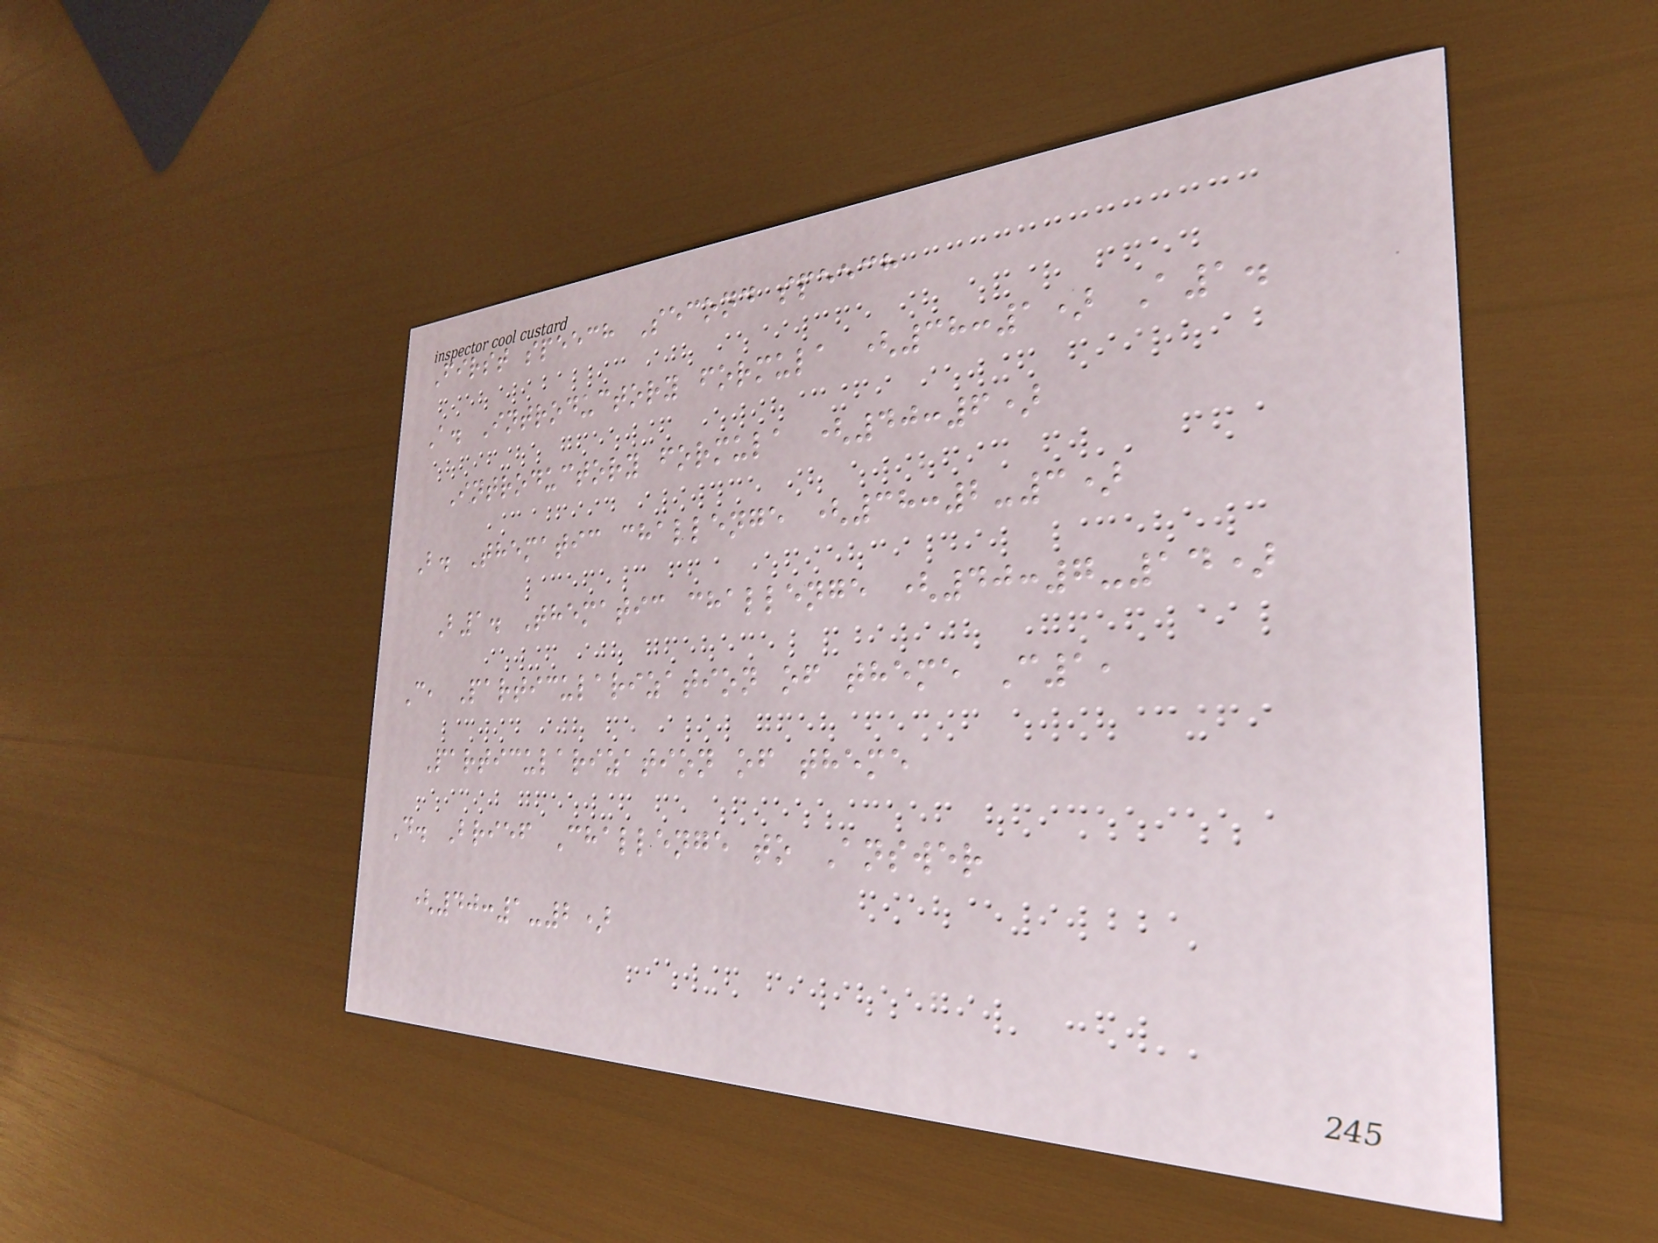First speech Second speech
A. Introductory formula (38:1) A1.
Introductory formula (40:6)
B. Thematic challenge (38:2-3)
B1. Thematic challenge (40:7-14)
C, Particularization of theme C1,
Particularization of theme
D. Brief Challenge to Answer
(40:1-2)
